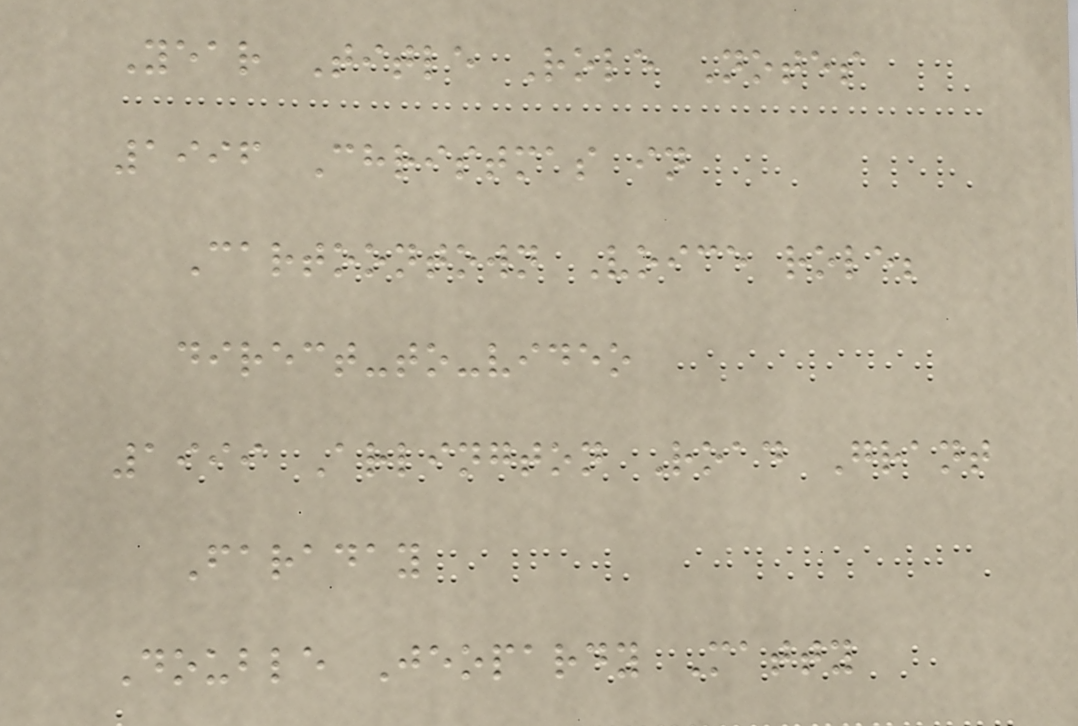Year Title Role Notes
1996 Christmas in
Cartoontown Voice role;
direct-to-video
1999 Arlington Road Grant
Faraday
Double Jeopardy Matty
